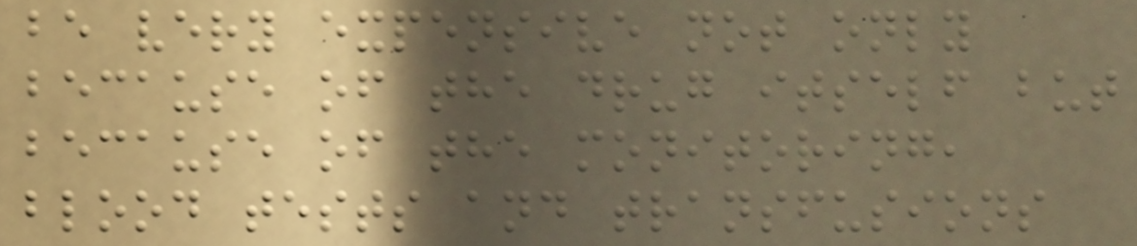be very expensive not only
because of the drug itself but
because of the monitoring,
blood tests and transfusions
